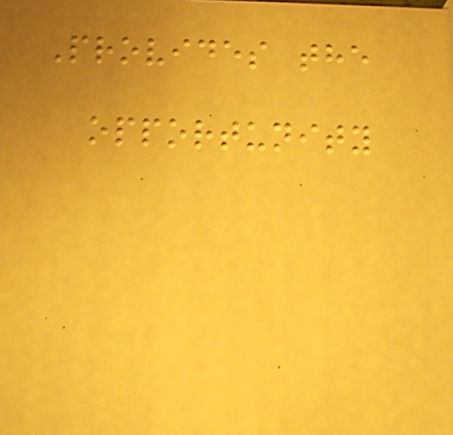Provides the
opportunity
